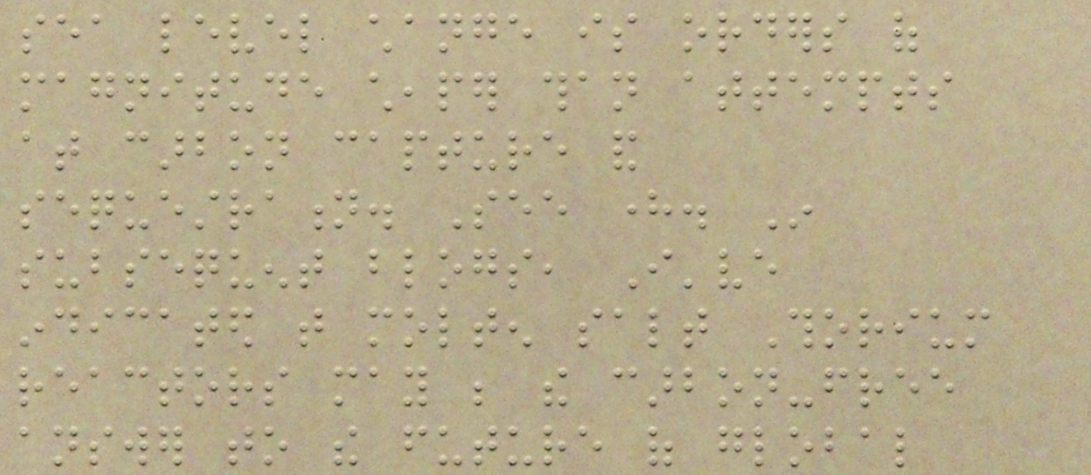sea level change is orders of
magnitude cheaper than attempts
at carbon capture and
sequestration. See here. In
subsequent blogs, I've
indicated that molten salt Thorium
reactors may be the carbon-free
answer to the future of global
